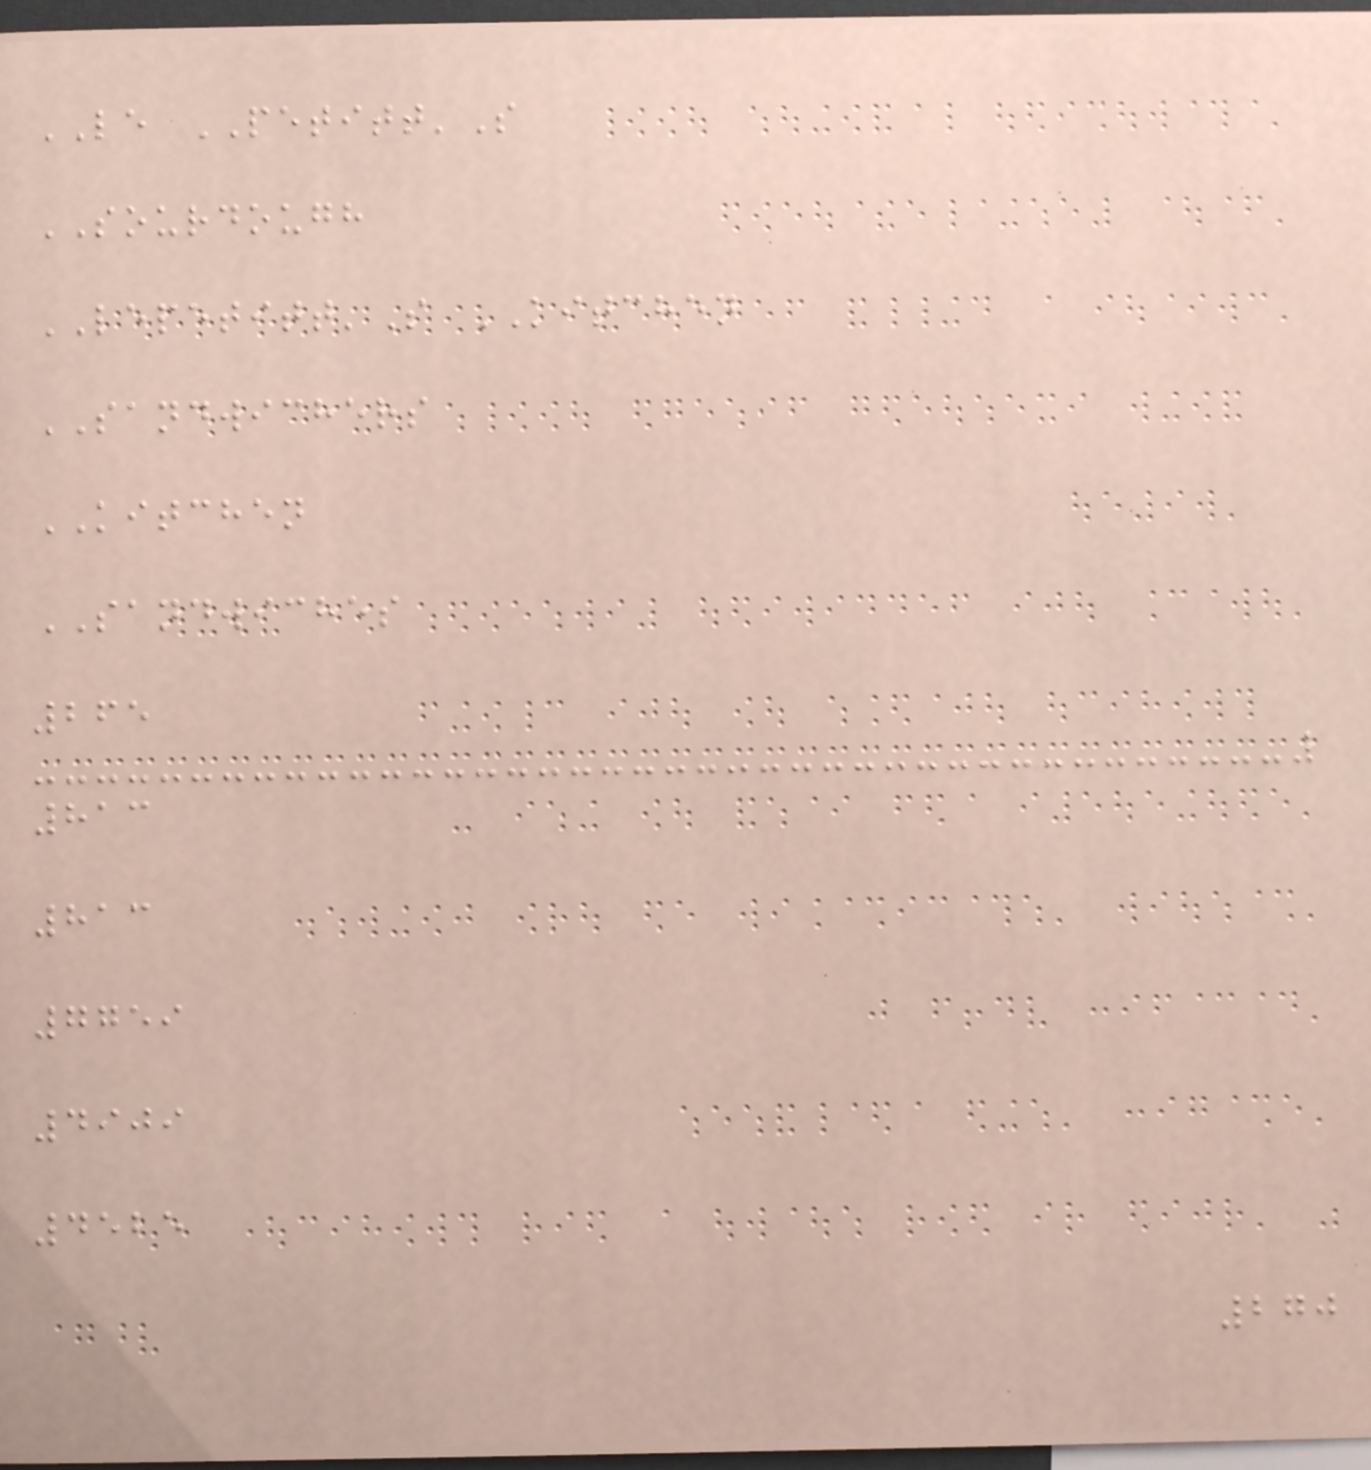LE PETITT'S
SOURDOUGH
LEPETITT'S KITCHEN
SANDWICHERS
KITCHEN
SANDWICHES
265
813
813
7759
4909
4525
270
